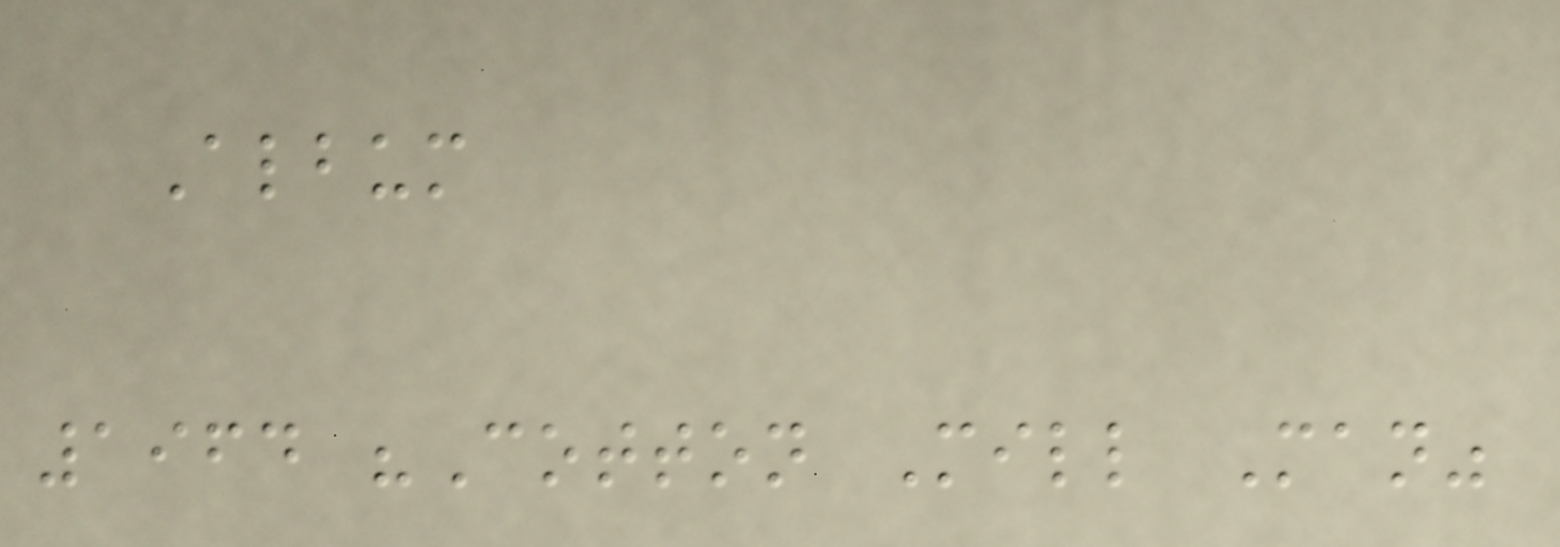Album
1964 "Cotton Mill Man"
